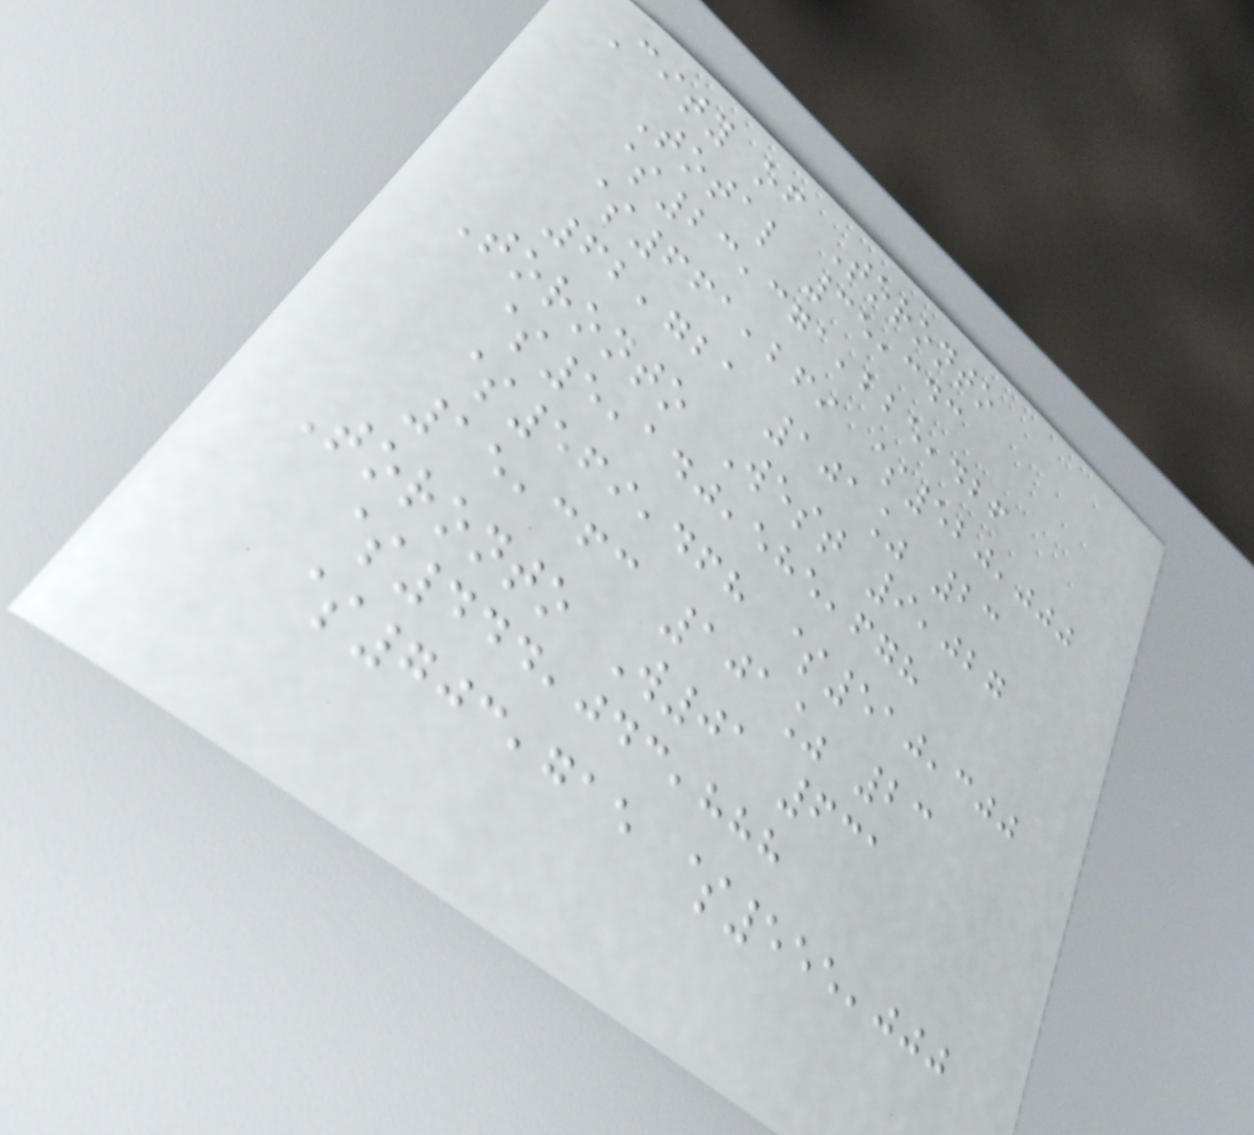City of Toronto
Total 35,343
$23,371,225,426
$661,269 $520,000
62,721 101% 23
Toronto West 9,027
$5,140,585,678
$569,468 $510,300
15,363 101% 23
Toronto W01 631
$444,043,888
$703,715 $555,000
